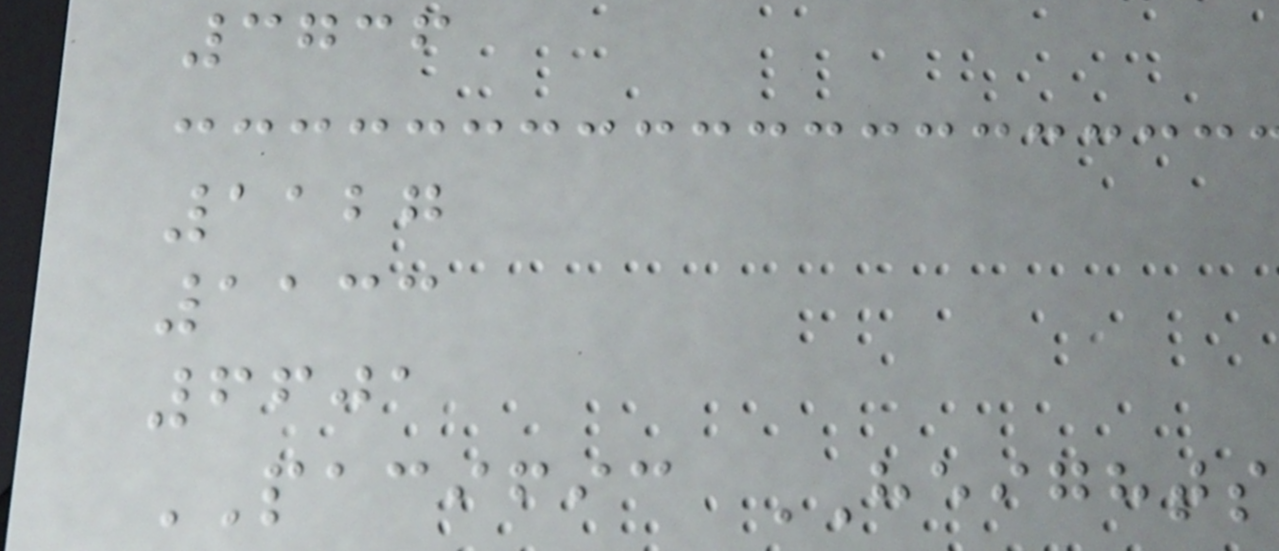3736
1127
1133
6601
PACIFIC HEIGHTS
